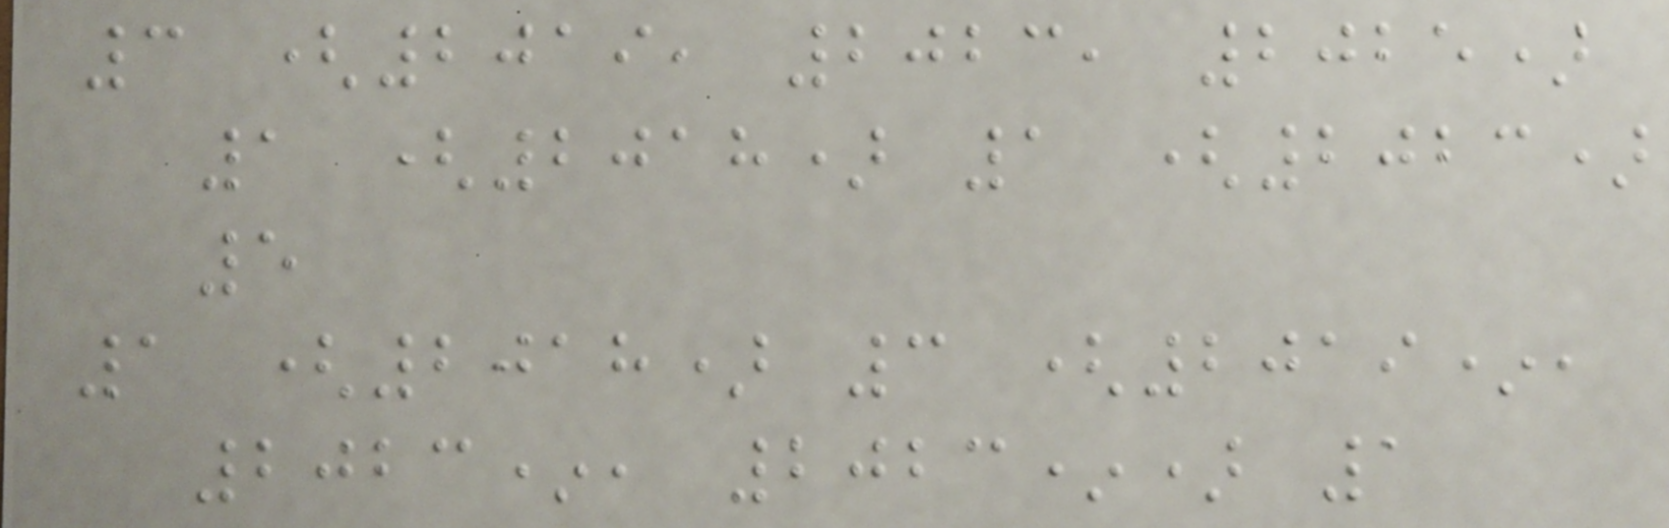3 (2019, 2023, 2025)
1 (2018) 1 (2023)
5
1 (2018) 3 (2019*,
2023*, 2023*) 1
